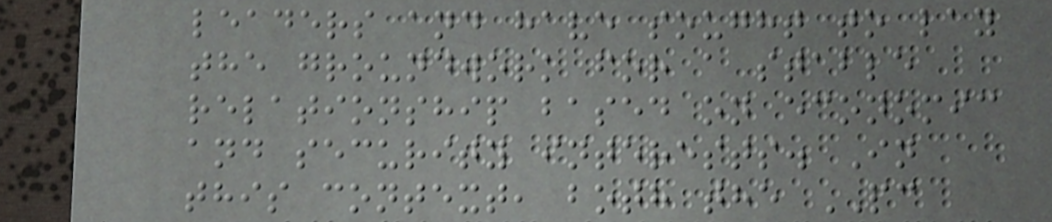leaders and have sought to lay
the groundwork for a stable
relationship based on economic
and security interests. In
this context, both the PC
